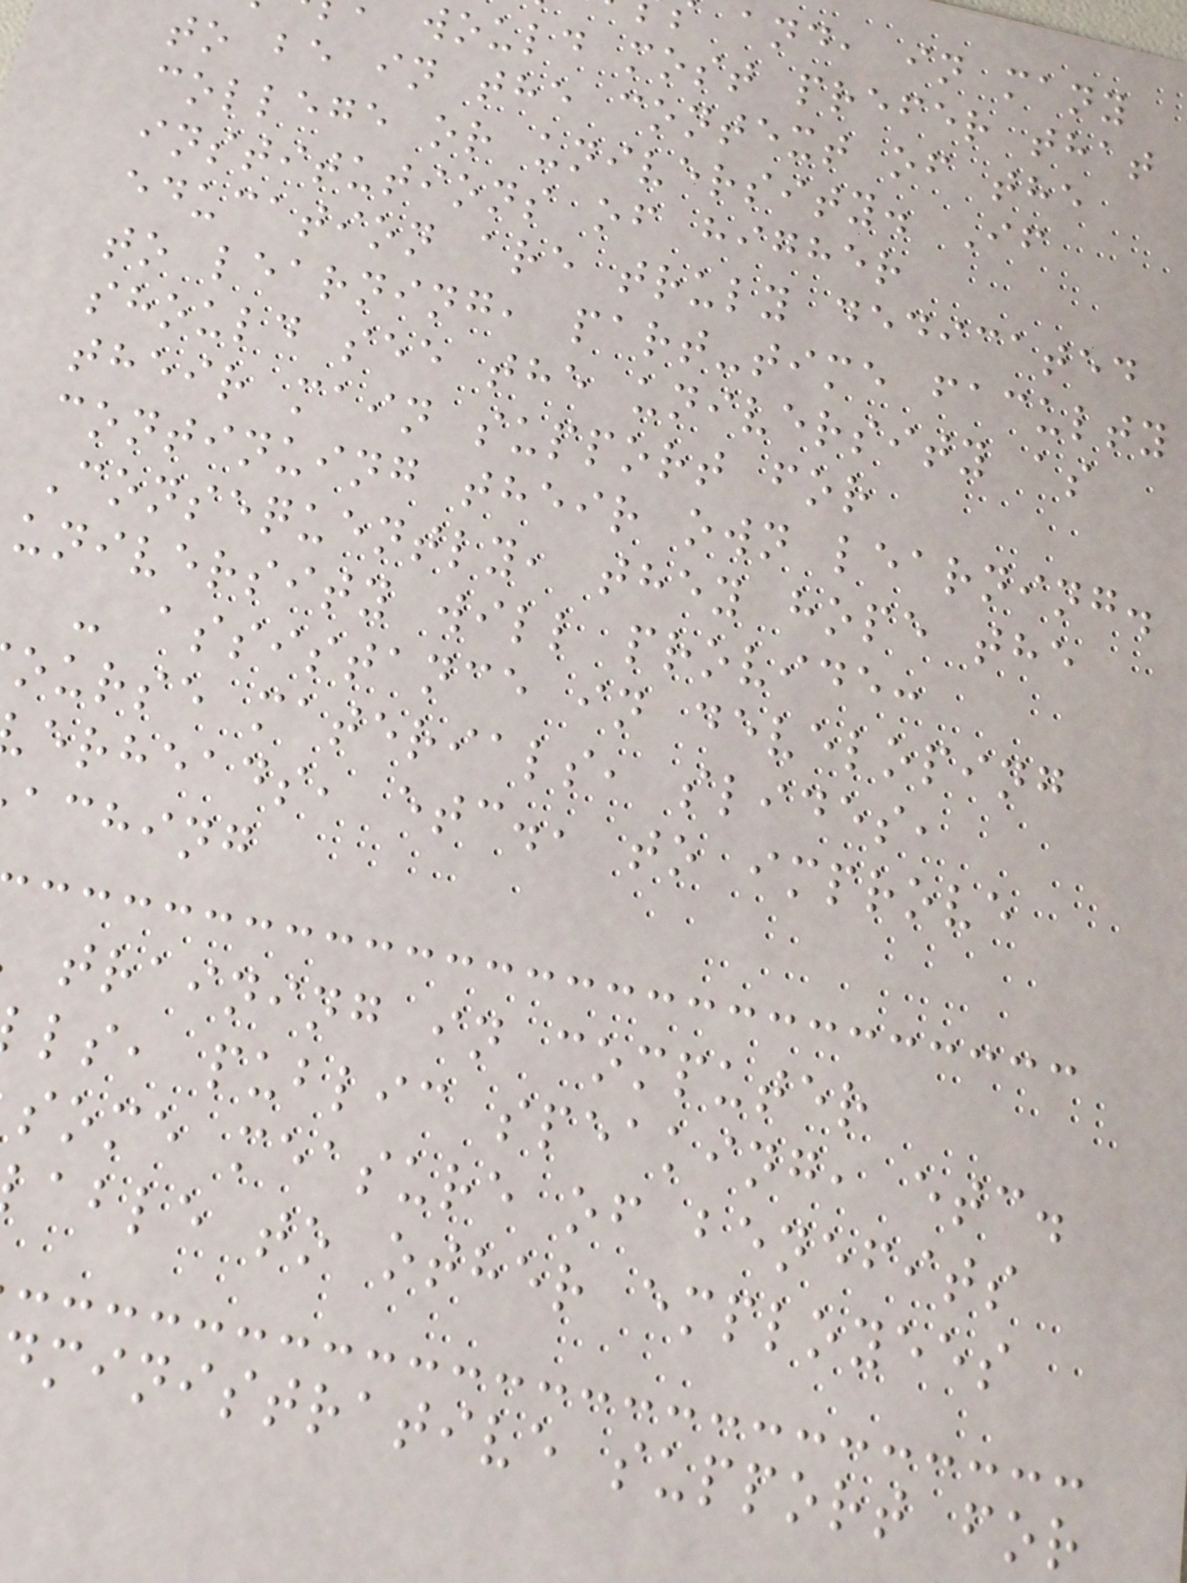and, in many
would most prefer that
to be in the context of the
college or university. If
institutions of higher
education are truly dedicated
to learning, part-time faculty
should see the university as
their main support for
continuing their own learning.
Consequently, they hope the
university will provide:
- assistance in developing
ourse materials, slides,
erheads, etc., to improve
aching
training in computer
ls, public speaking, etc.
some measure of benefits
able to other employees
ministrative support for
